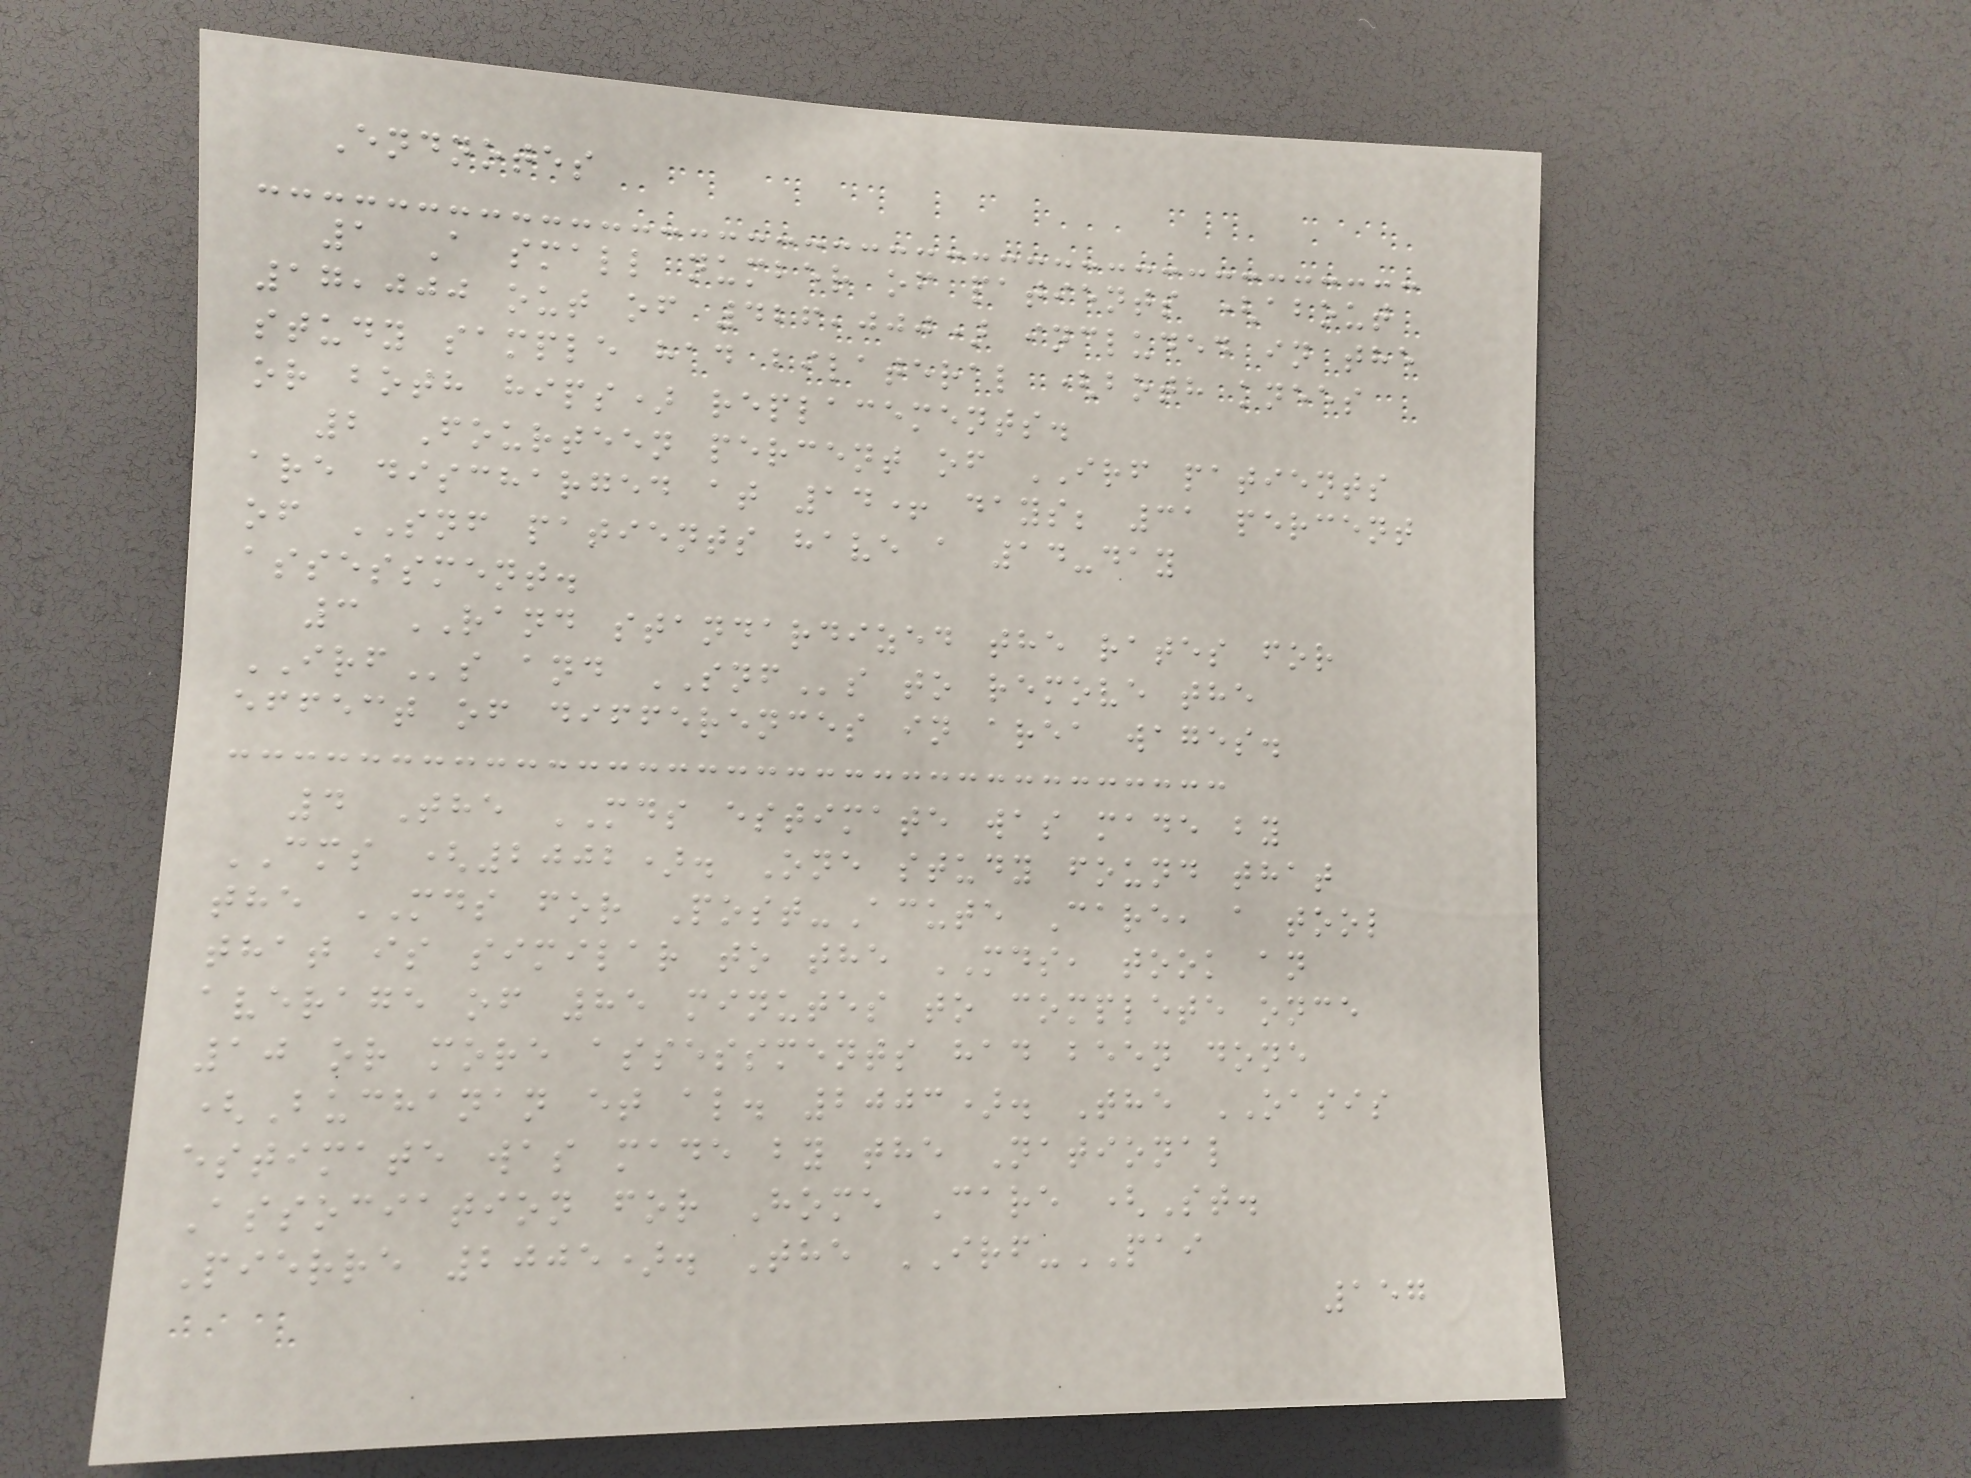Endnotes
1 A small number of patients (about
17,000 out of 426,000) included in the
study sample had bilateral (both knees
or both hips) replacements.
2 Fourteen percent of IRF patients
are discharged at 14+ days; 31 percent
of SNF patients have a 14-day
assessment.
3 RAND standardized the rates for
IRFs and SNFs to remove the
effect of differences in area wages.
4 The MDS estimate was made by
CMS (2002). One study found that
the MDS for Post-Acute Care, a tool
that is similar to the MDS, took an
average of 85 minutes to complete once
10 or more assessments had been done
(Buchanan et al. 2003). The OASIS
estimate was made by the National
Association for Home Care (St.
Pierre 2005). The IRF-PAI
157
